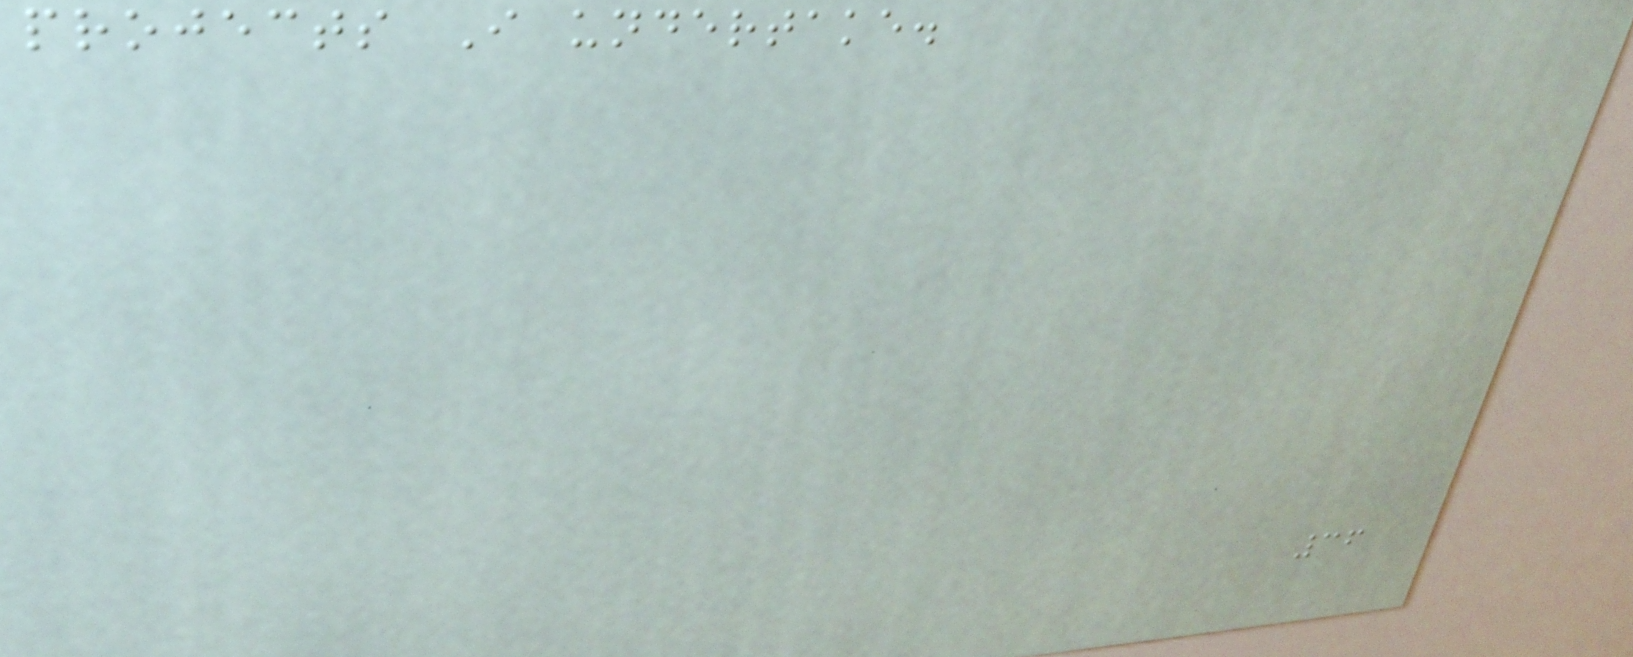projects I undertake.
36
